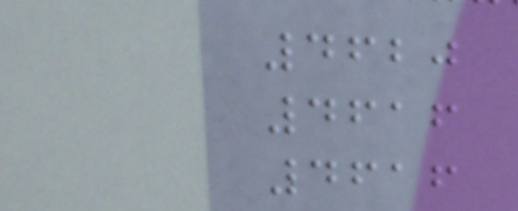4620
4616
4616
